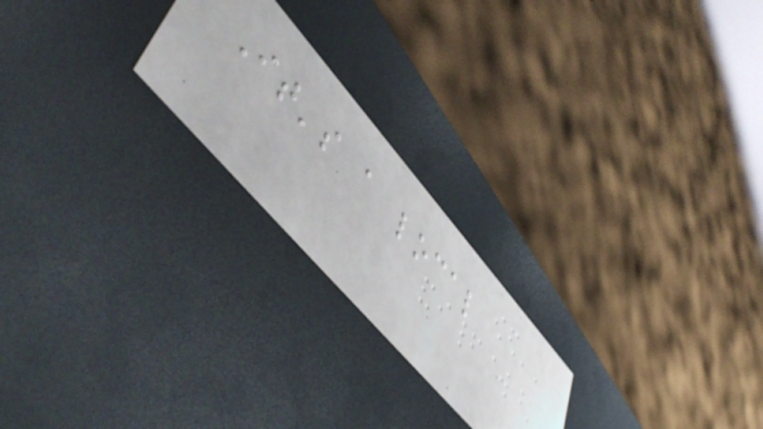It's a local
